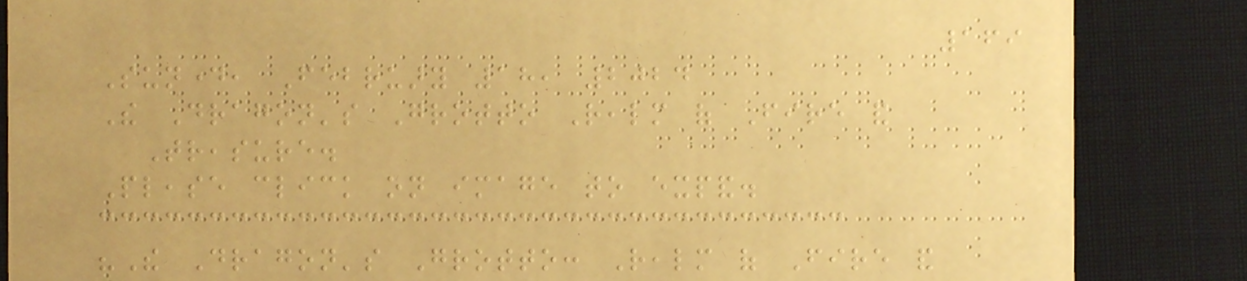169
Sunday, February 18, 2024
The Dragon's Grotto Realm of Fire and
Treasure.
Please click on image to expand.
"The Dragon's Grotto: Realm of Fire and
